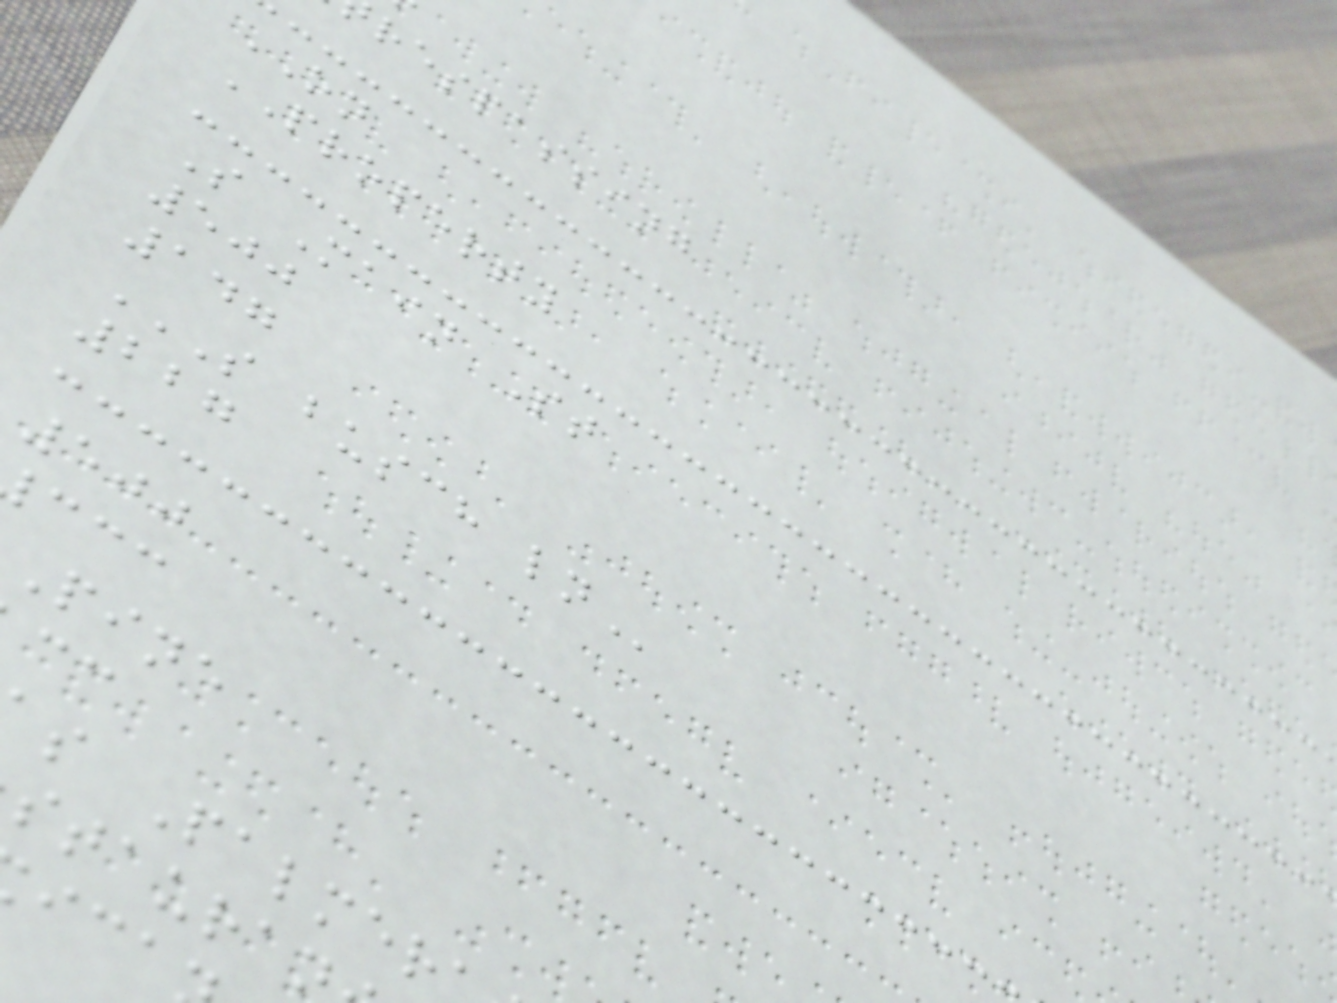respassing
ON
PROPERTY
S Main St
500
147
S BUSCH LN
227
500
pine
s Palmer
